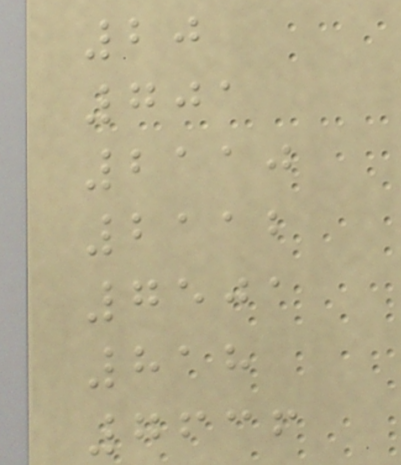20
701
2110
2112
7501
818
7636
